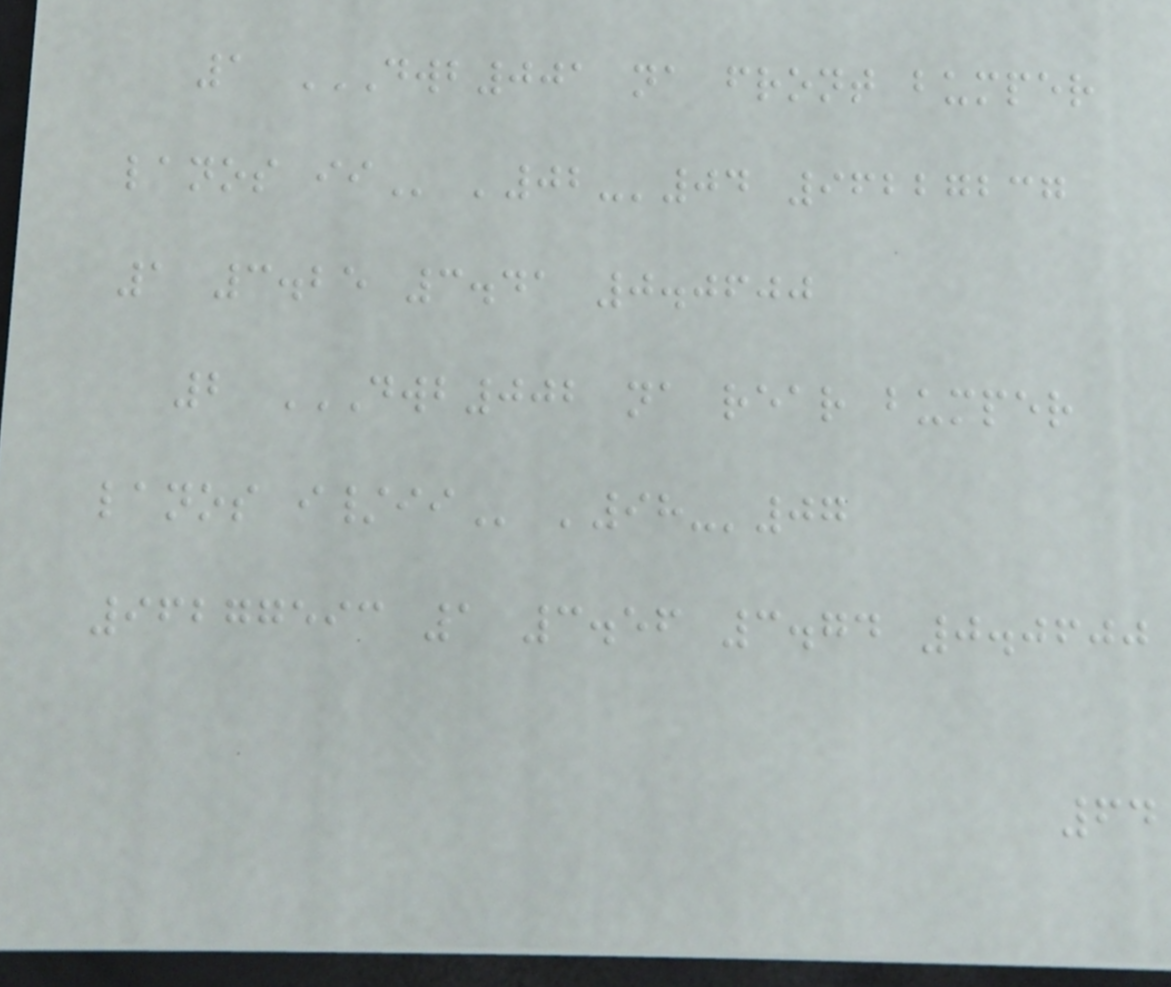1 DWB001 NA FRONT BUMPER
LANOS II '02-'04 96227237
1 3.25 3.41 0.0600
2 DWB002 NA REAR BUMPER
LANOS I/II '98-'07
96277593 1 3.56 3.74 0.0600
64
